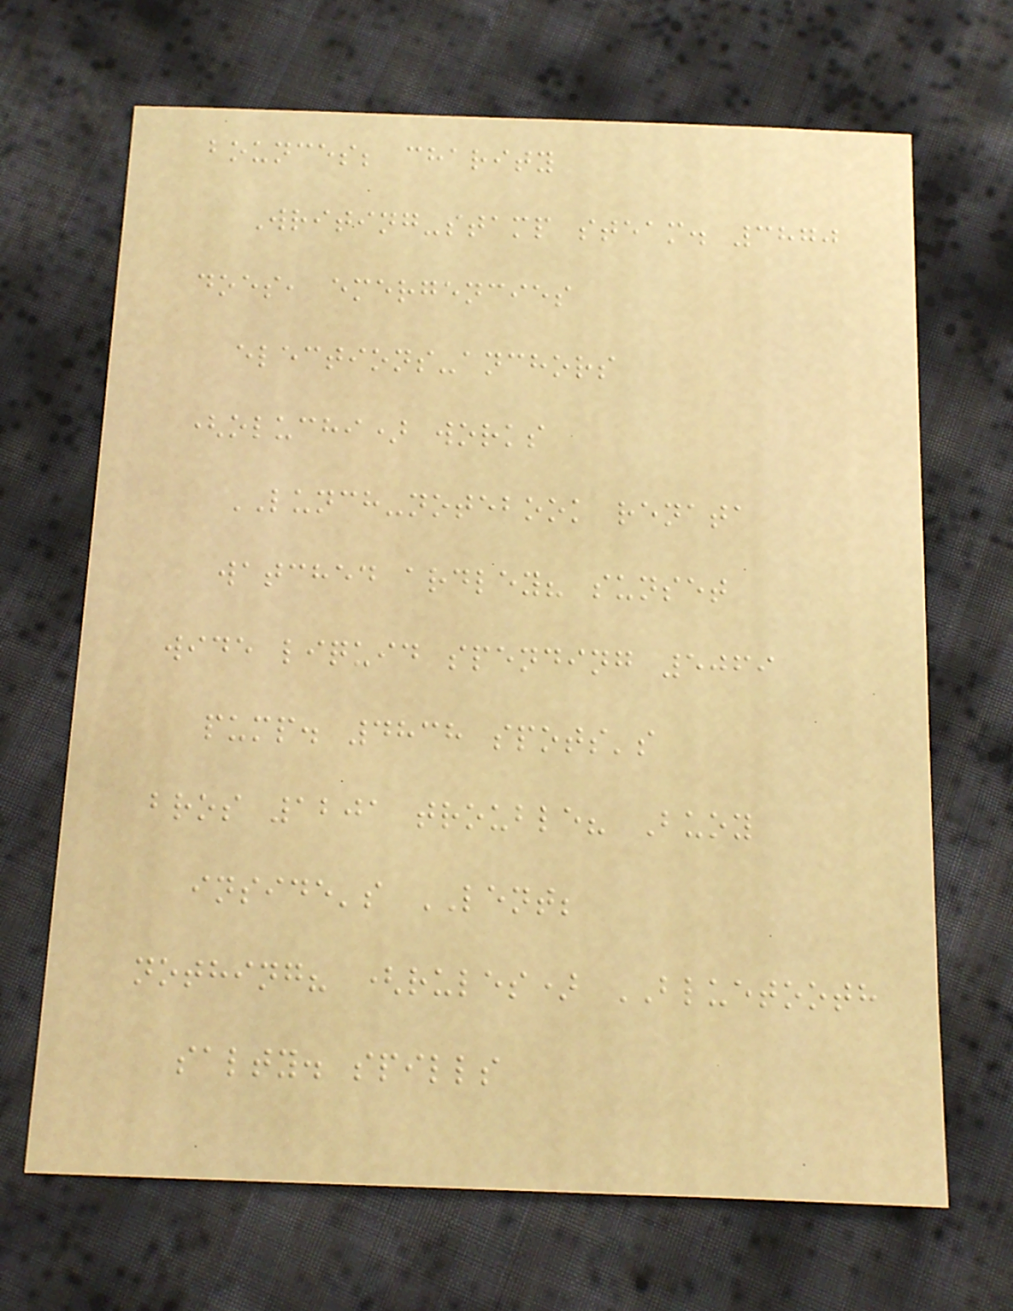bounces; charity
Writing-stamp steam. 3870
does, emergencies
elections-anchors
(oluchi) works
LUNCH-notebook renata
watched ardley? sunset
wide liquid spending 5069
pump. 4838 spots's
bros 1201 trouble? Buoy
inside's LENT;
nothing? (rules) BLUETOOTH
salty. spills
